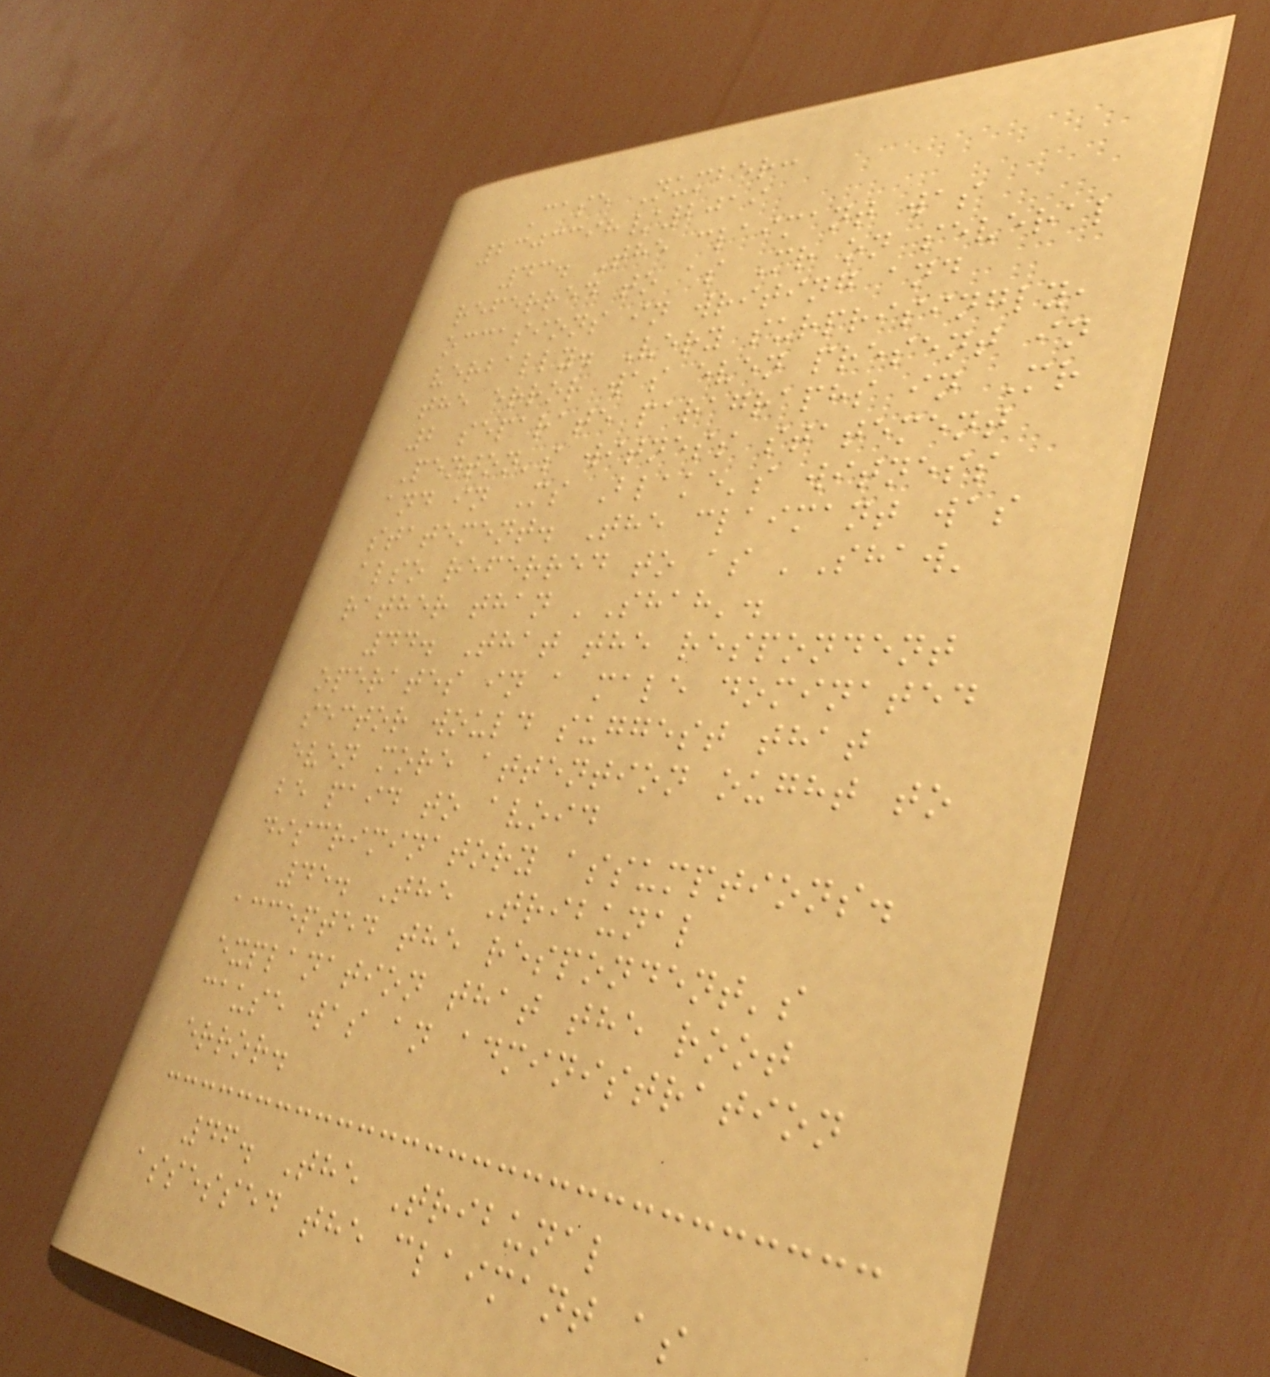Case Number:
2303398/2019
43. The claimant was
referred to as Mr on several
occasions in writing and
verbally. Very surprisingly,
the error was even present in
2 separate paragraphs in Mr
Penton's witness statement
and in Ms Blake's witness
statement. The claimant was
also referred to as 'Shaw'
rather than 'Shah'.
44. That the respondent
operates in a male dominated
sector would suggest that
even more attention ought to
be paid to avoid
discriminatory assumptions.
45. The Tribunal
accepted the respondent's
explanation that the root
cause was an administration
error.
46. The Tribunal
assessed the claimant as
